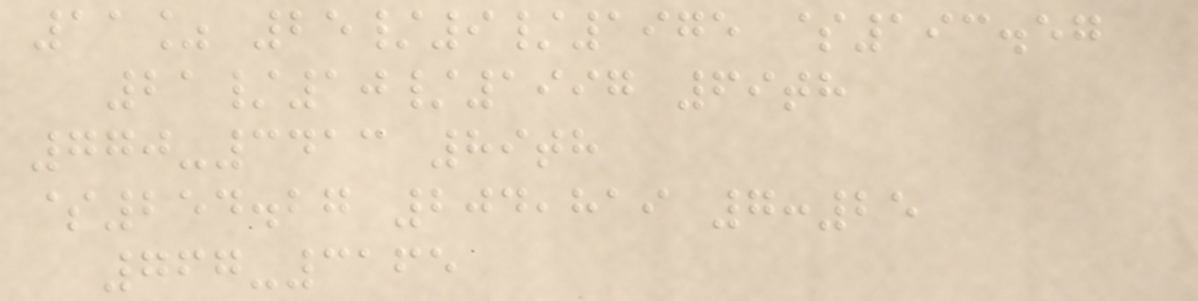11% 25/9/1975 $193.57
21/10/1997 69th
770-3413 89th
$254.27 204,819 7:25
767-3165
